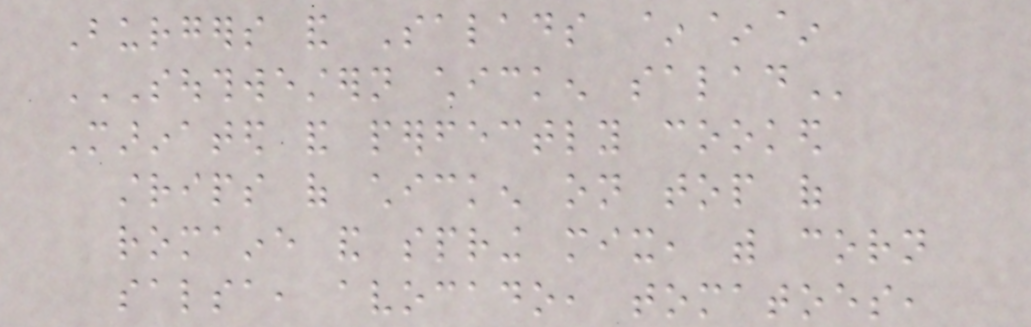Burgers and Salads ~~~
SOUTHWESTERN CHICKEN SALAD
Marinated and perfectly cooked
strips of chicken on top of
romaine and spring mix, with corn
salsa, avocado, tomatoes,
